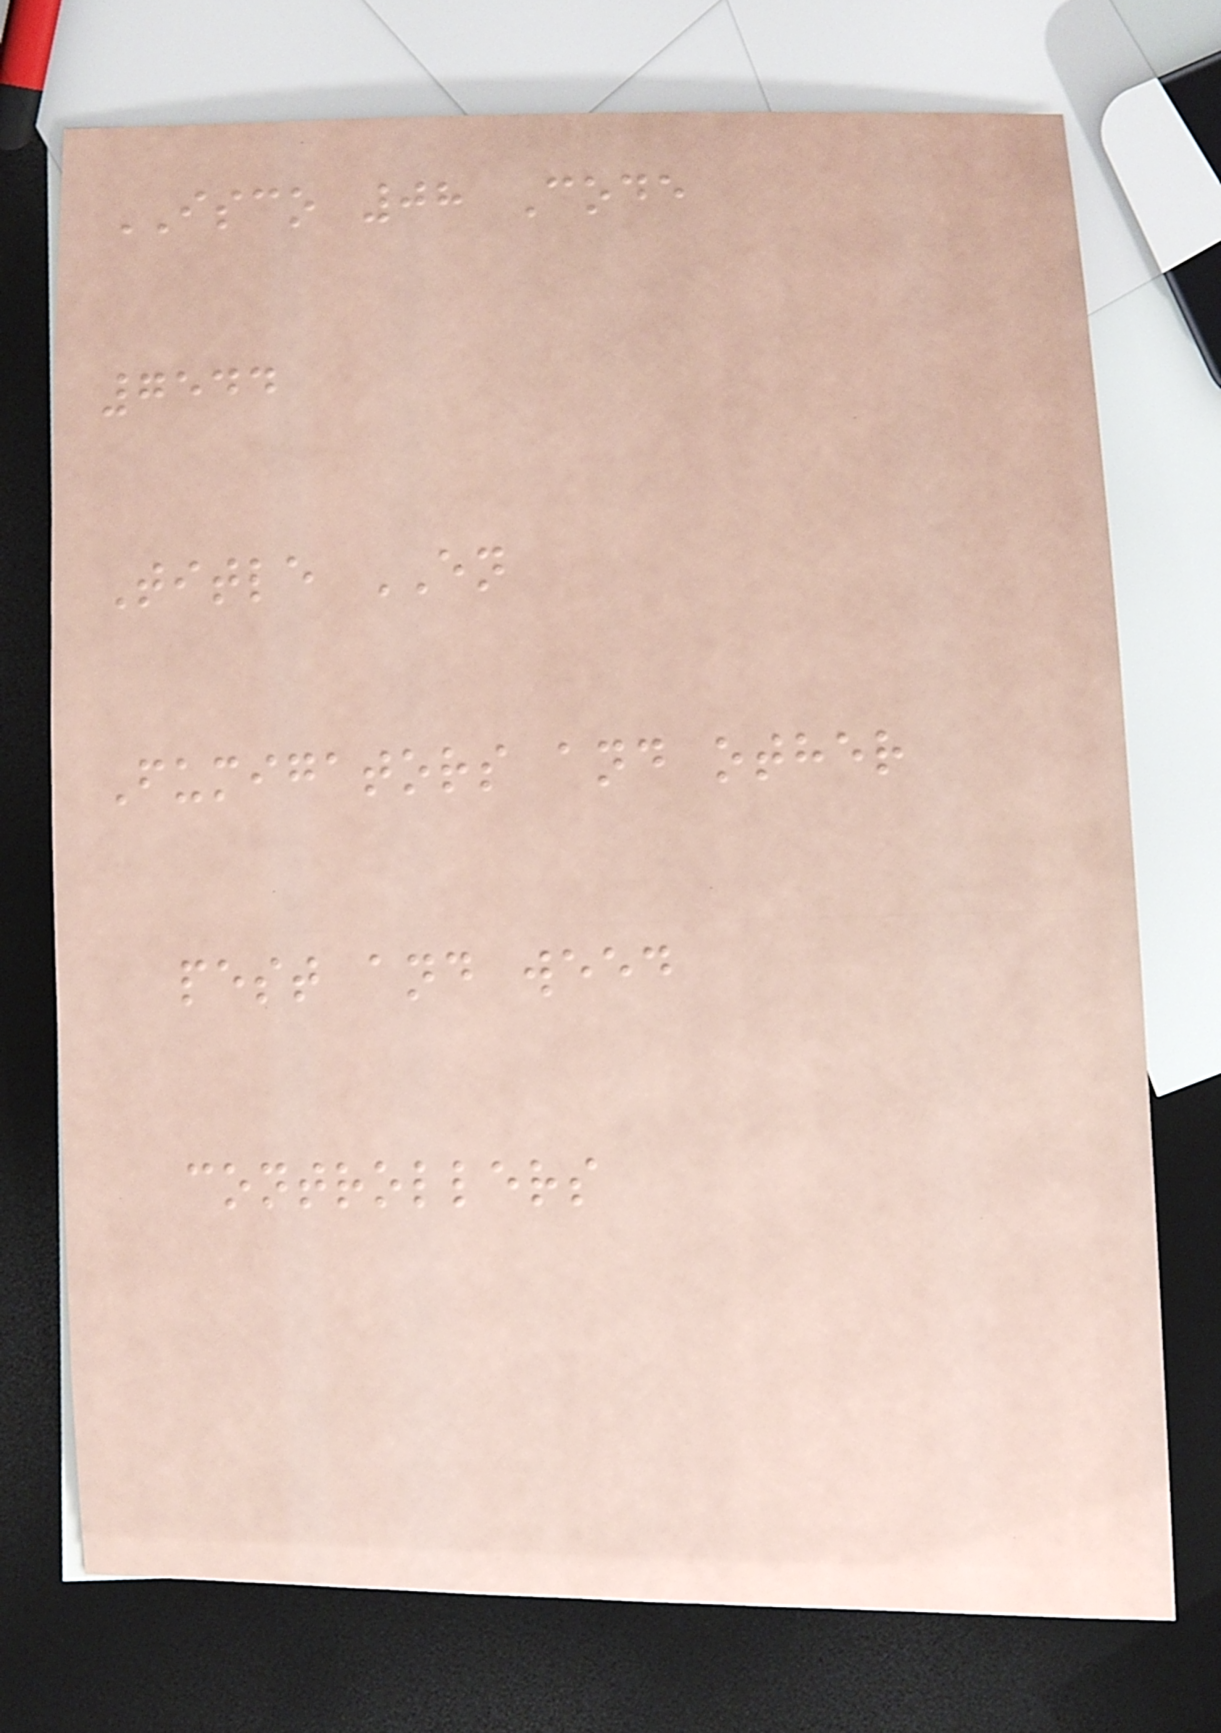ISCO 08 Code
7544
Title EN
Fumigators and other
pest and weed
controllers
